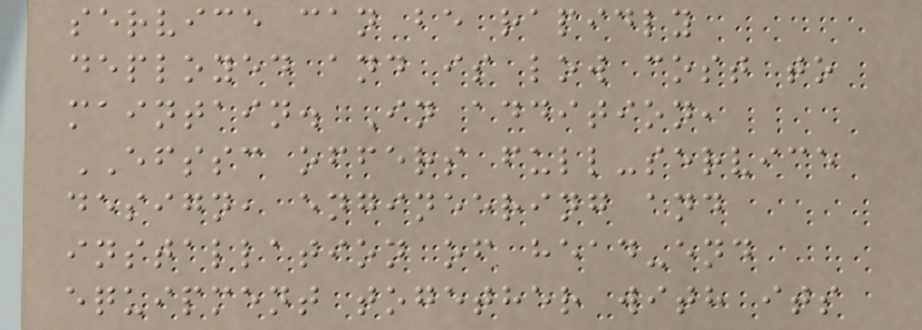service can be rapidly
deployed and is low cost to
maintain. In addition,
EFSSC offers full-service
design, engineering and
installation of head-end
equipment together with its
